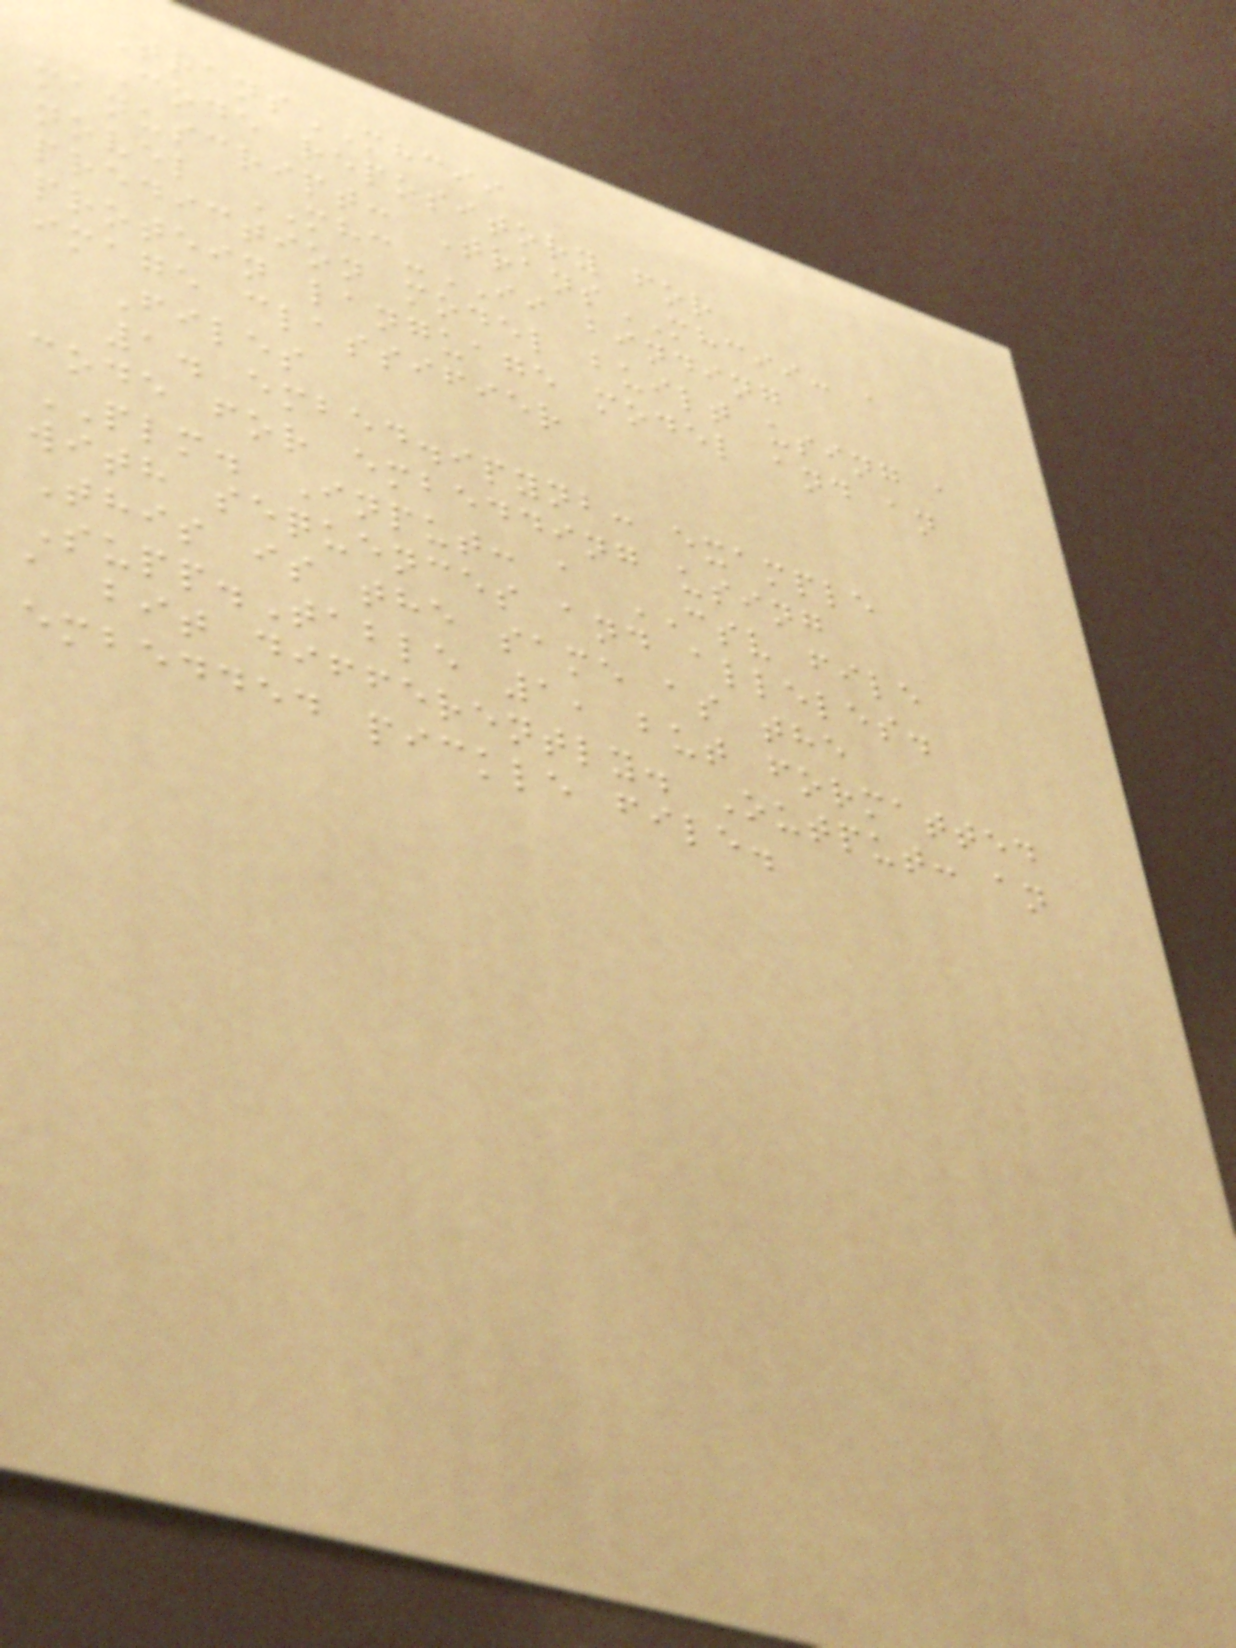TransMHCII
Code repository for
manuscript: TransMHCII: a
novel MHC-II binding
prediction model built using a
protein language model and an
image classifier
Files
1. embed.ipynb: example
code for embedding using
PLM. Input: a CSV file
with sequences and alleles.
This is the same as the
Supp.Table 1, but formatted
a bit differently. Output: an
embedded pickle file.
